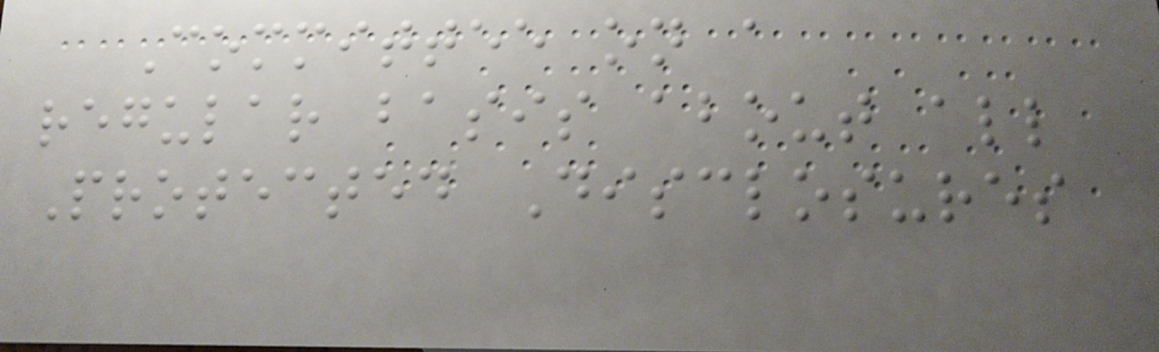Committee on a
regular basis about all
Protected Disclosures
